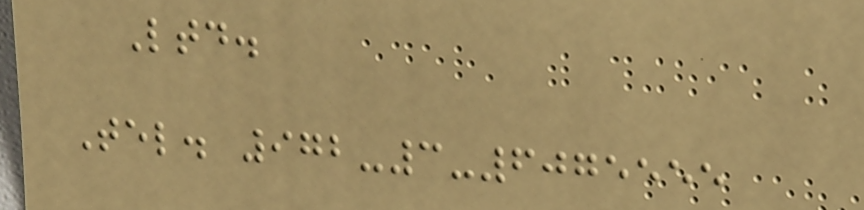Ltd.
Tel. 972-3-6075555
